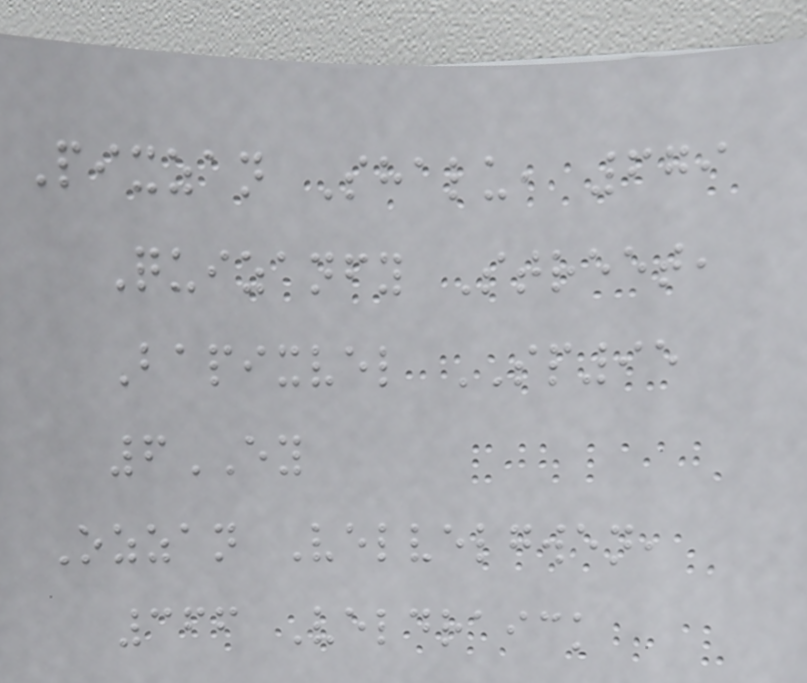Pixzan Shalu, 679
Quizanfy Street,
Bapixvel SP95
6EY
Ozzan Velvelgwen,
366 Veldraick
